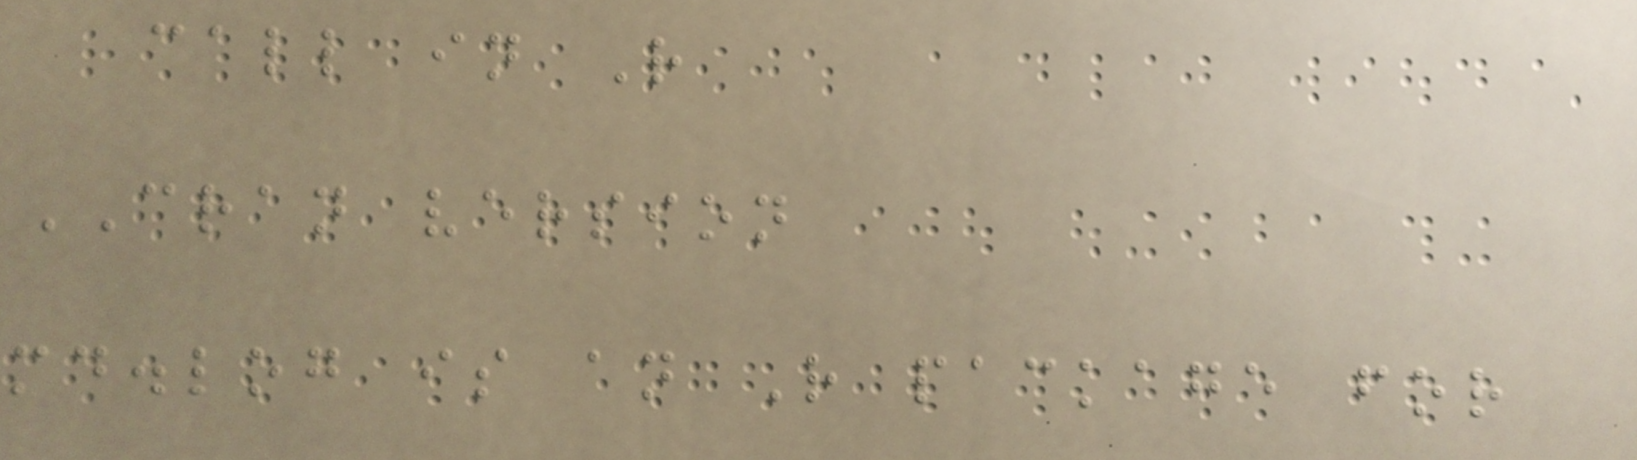call in R
CRAN version
md.log is an R package for
